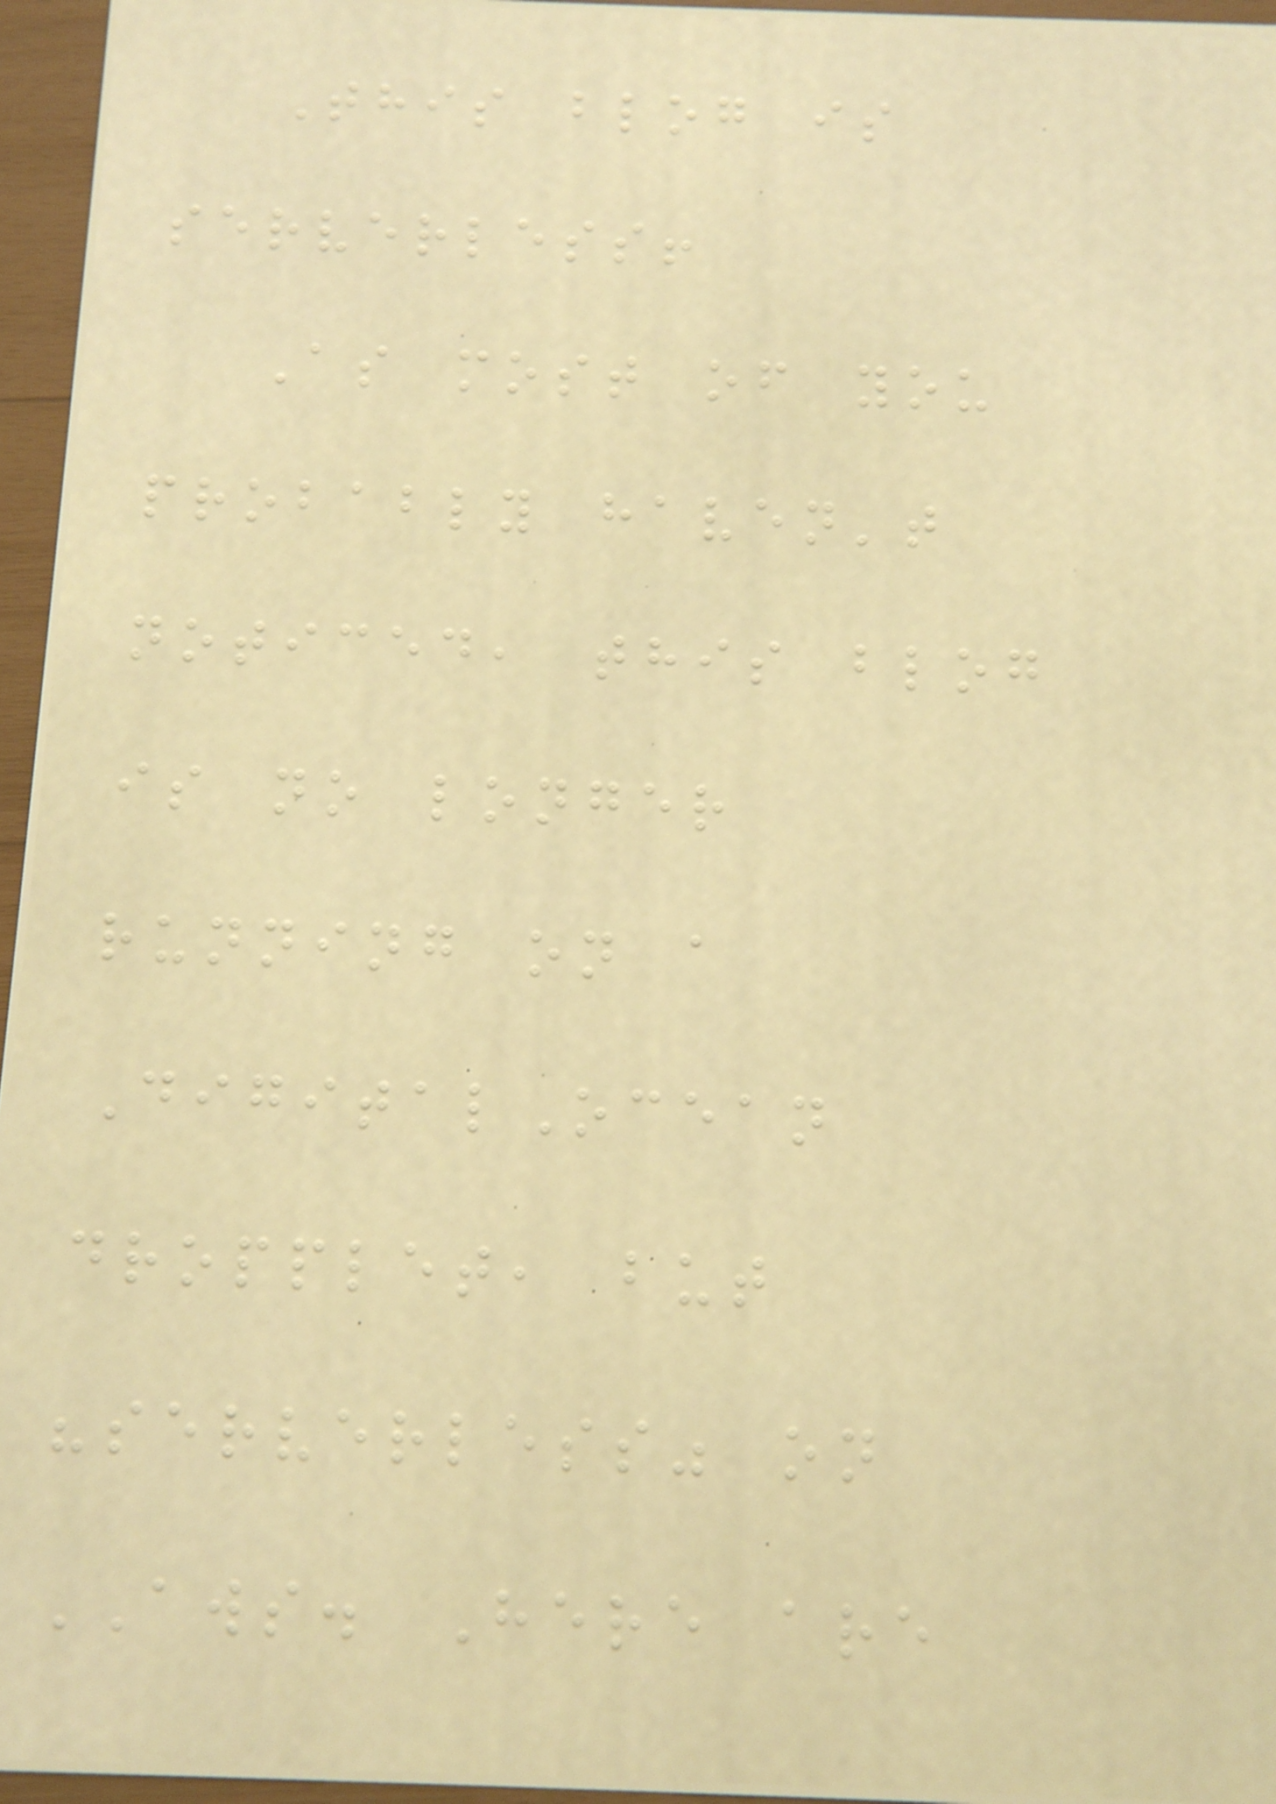This blog is
serverless!
As most of you
probably haven't
noticed, this blog
is no longer
running on a
DigitalOcean
dropplet, but
"serverless" on
AWS. Here are
